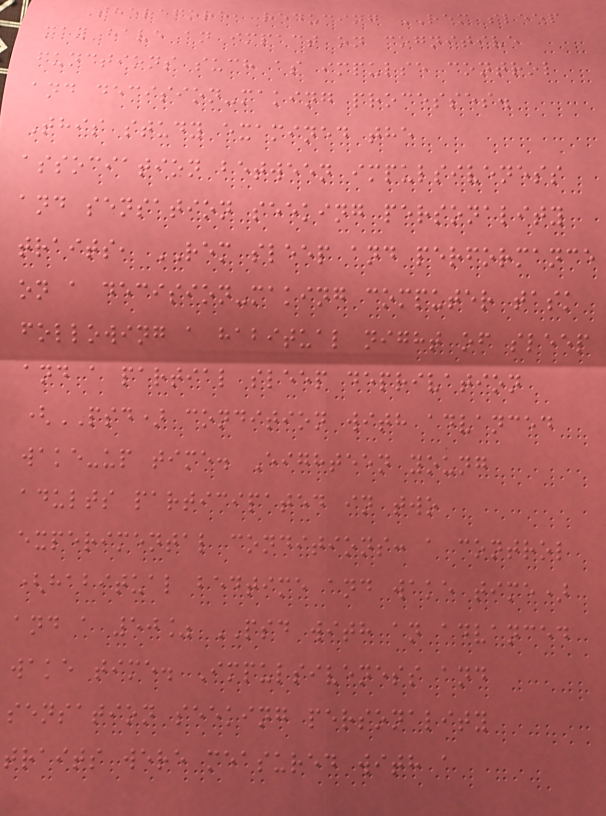Therefore, reducing REM sleep
may have an impact on cognitive
functions such as impulse control
and decision-making processes.
This study examined the
association between impulsiveness
and sensation seeking personality
traits, REM sleep and performance
on a decision-making computer task
following a habitual night of sleep
and a partial sleep deprivation
(PSD) condition with advanced
wake-up time. Eighteen young
adults participated in two
experimental conditions: a control
(habitual bedtime and wake time)
and a 50% PSD with an advanced
wake time. Impulsiveness and
sensation seeking personality
traits were measured with a
